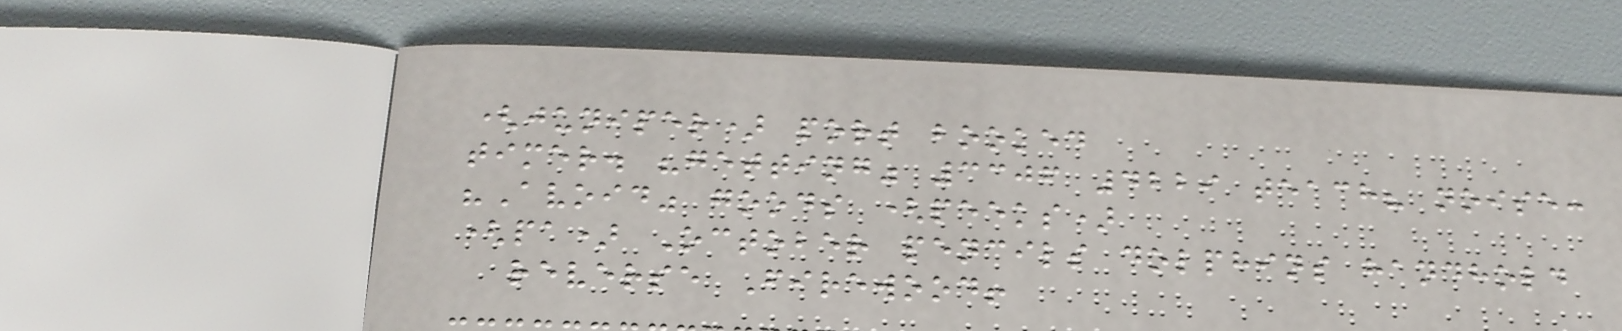(juniper) port booked
timer. "getting" 3306 4229 teach? noise:
"Avoid" goods (peeks)
(pa) October pencils dolphins handhold
reverse Firewood!
